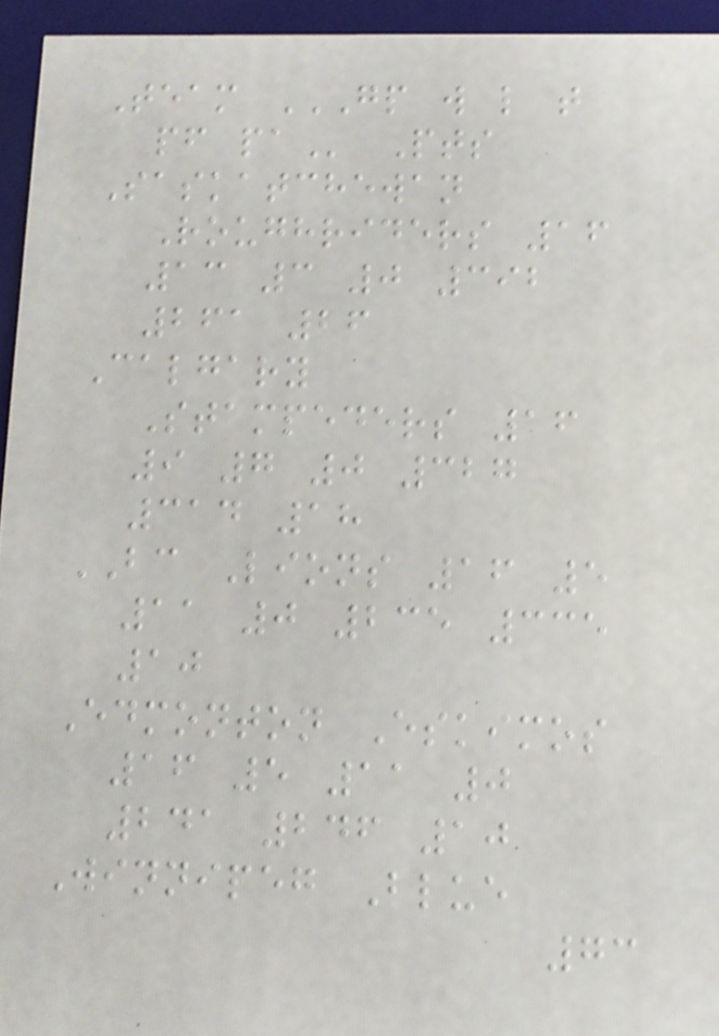Team GP W L T
PF PA Pts
Saskatchewan
Roughriders 16
13 3 0 392
261 26
Calgary
Stampeders 16
9 7 0 327
314 18
BC Lions 16 5
11 0 235 335
10
Edmonton Eskimos
16 5 11 0
241 246 10
Winnipeg Blue
73
